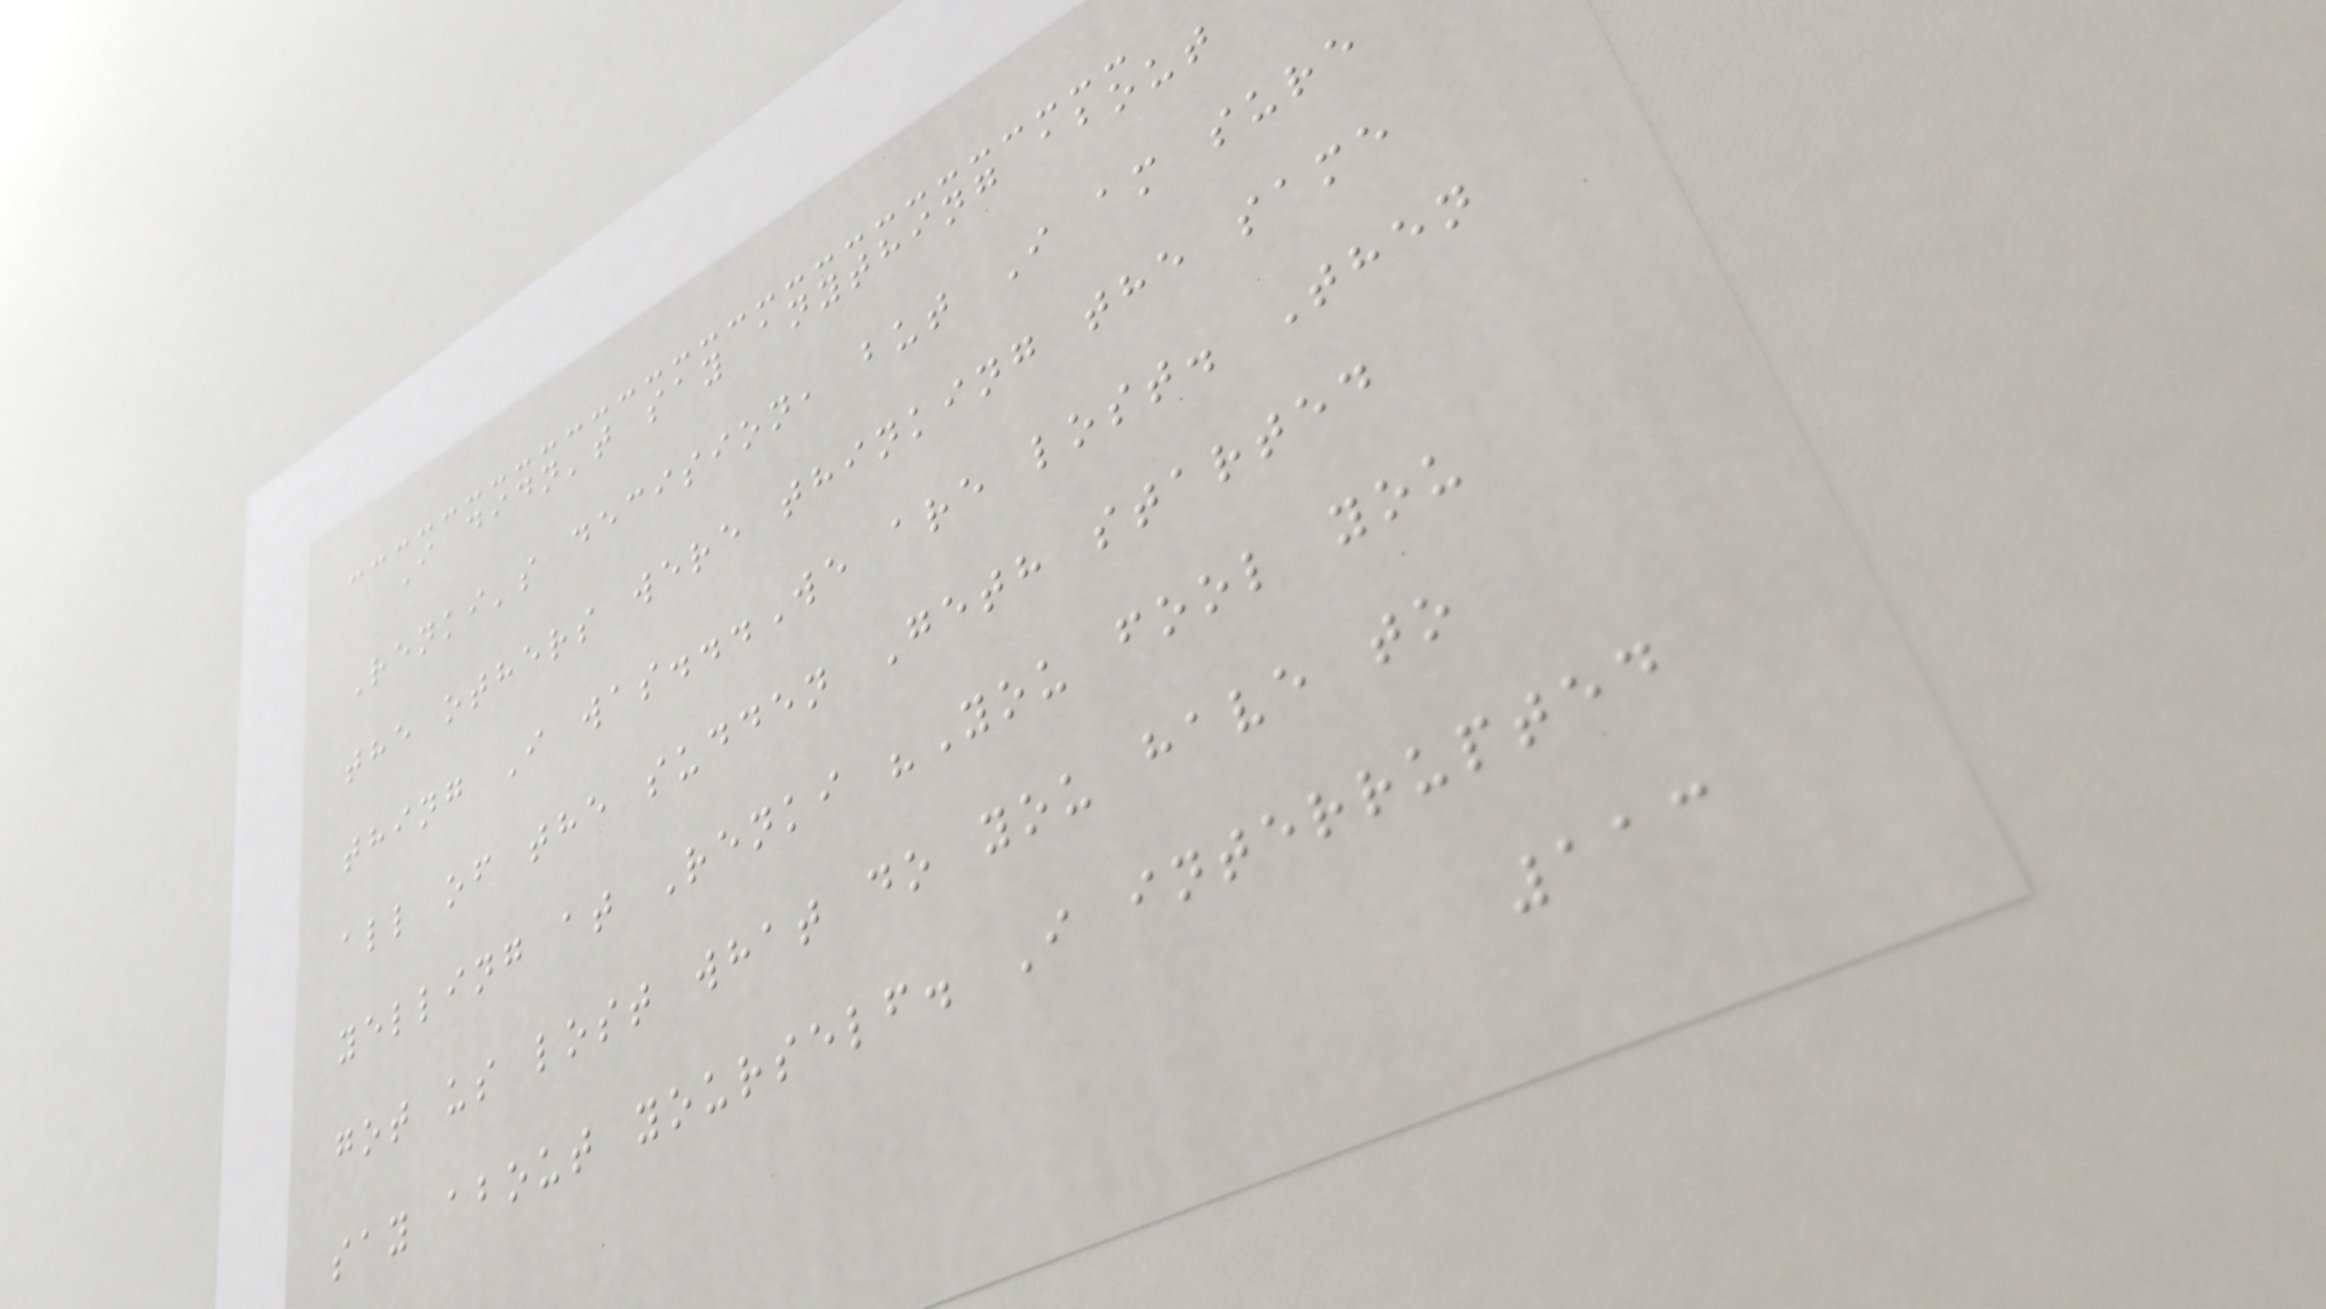I didn't say anything about
Renki's decision, but I am sure
the others were thinking the same
thing I was...We are lost. Then
all of the sudden Geth started
yelling at Renki "You fool you
got us lost what do you have to
say about yourself. I interrupted
113
